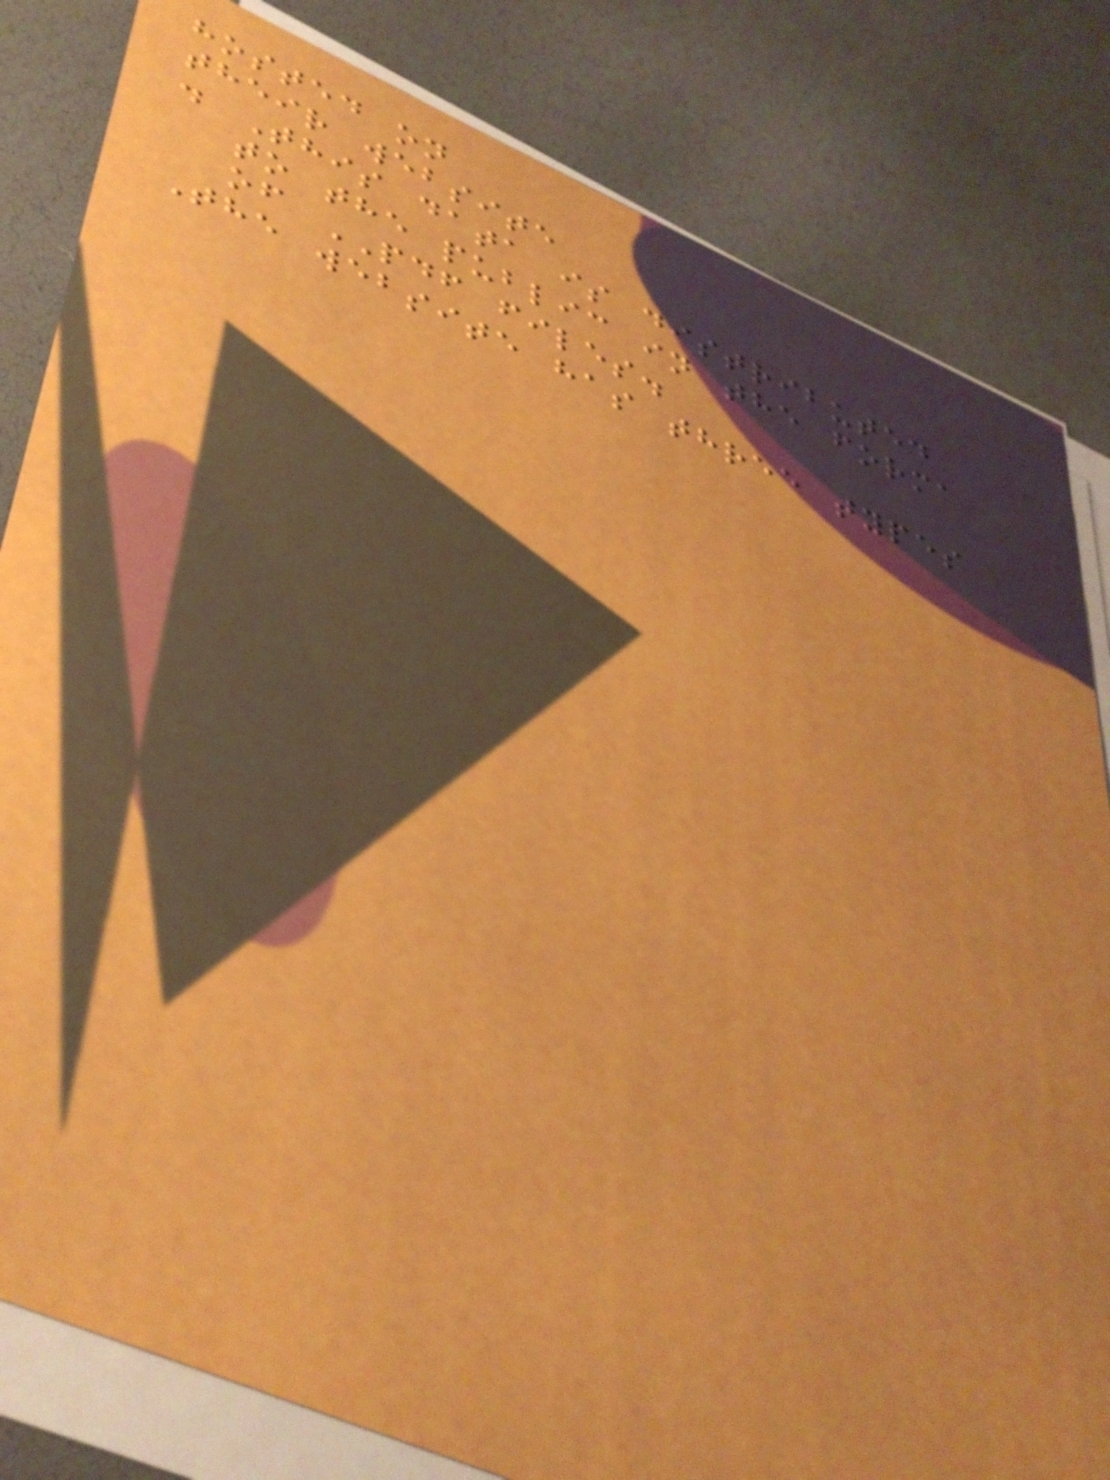hosted on
their website
. This data is distributed
to the public in the forma
of PDF files.
The website has three types
